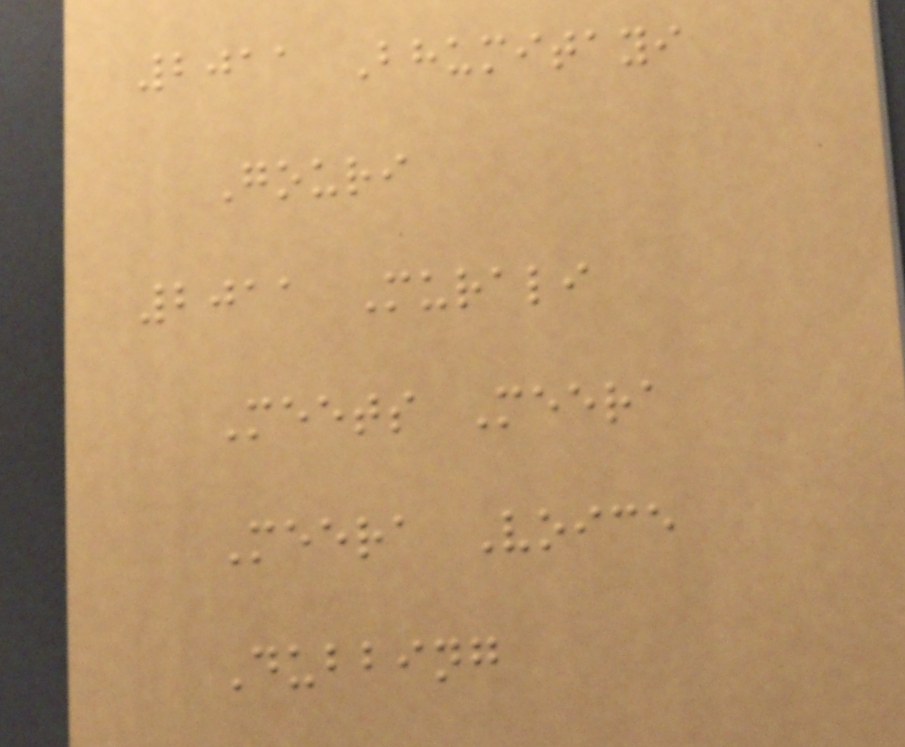2011 Bhumitayi
Gouri
2011 Murali
Meets Meera
Meera Voice
Dubbing
